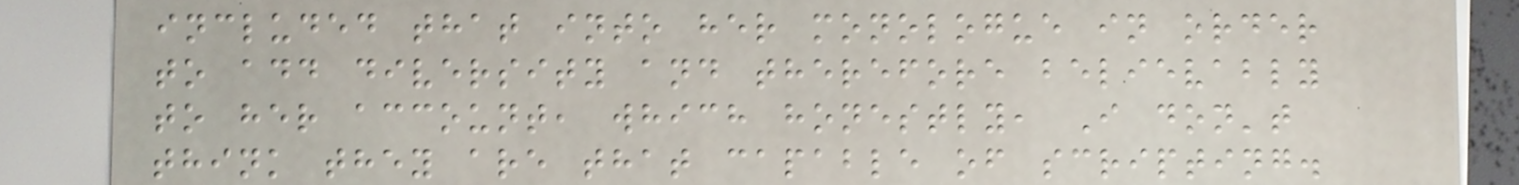included that into her monologue in order
to add diversity and therefore believably
to her account, which honestly, I don't
think they are that capable of scripting.
